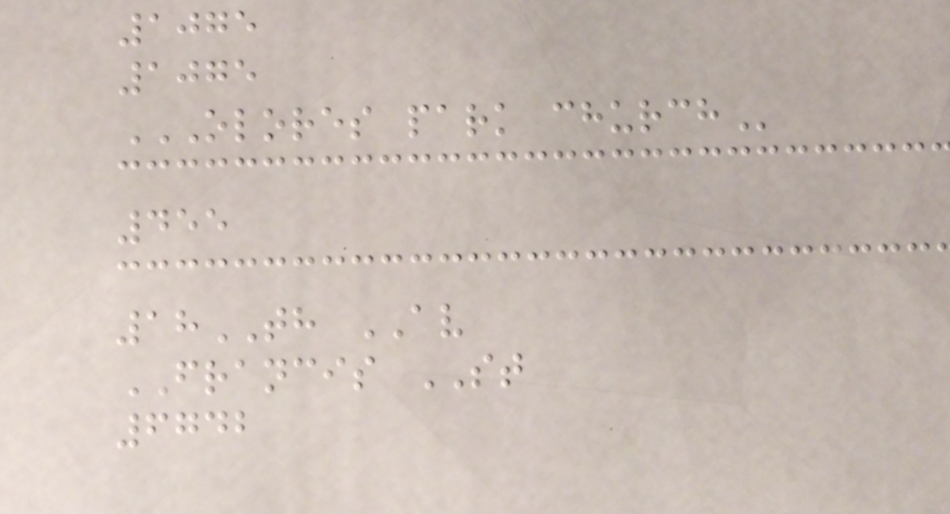1075
1075
OLORES PARK CHURCH
455
18TH AV
FRANCIS ST
6742
